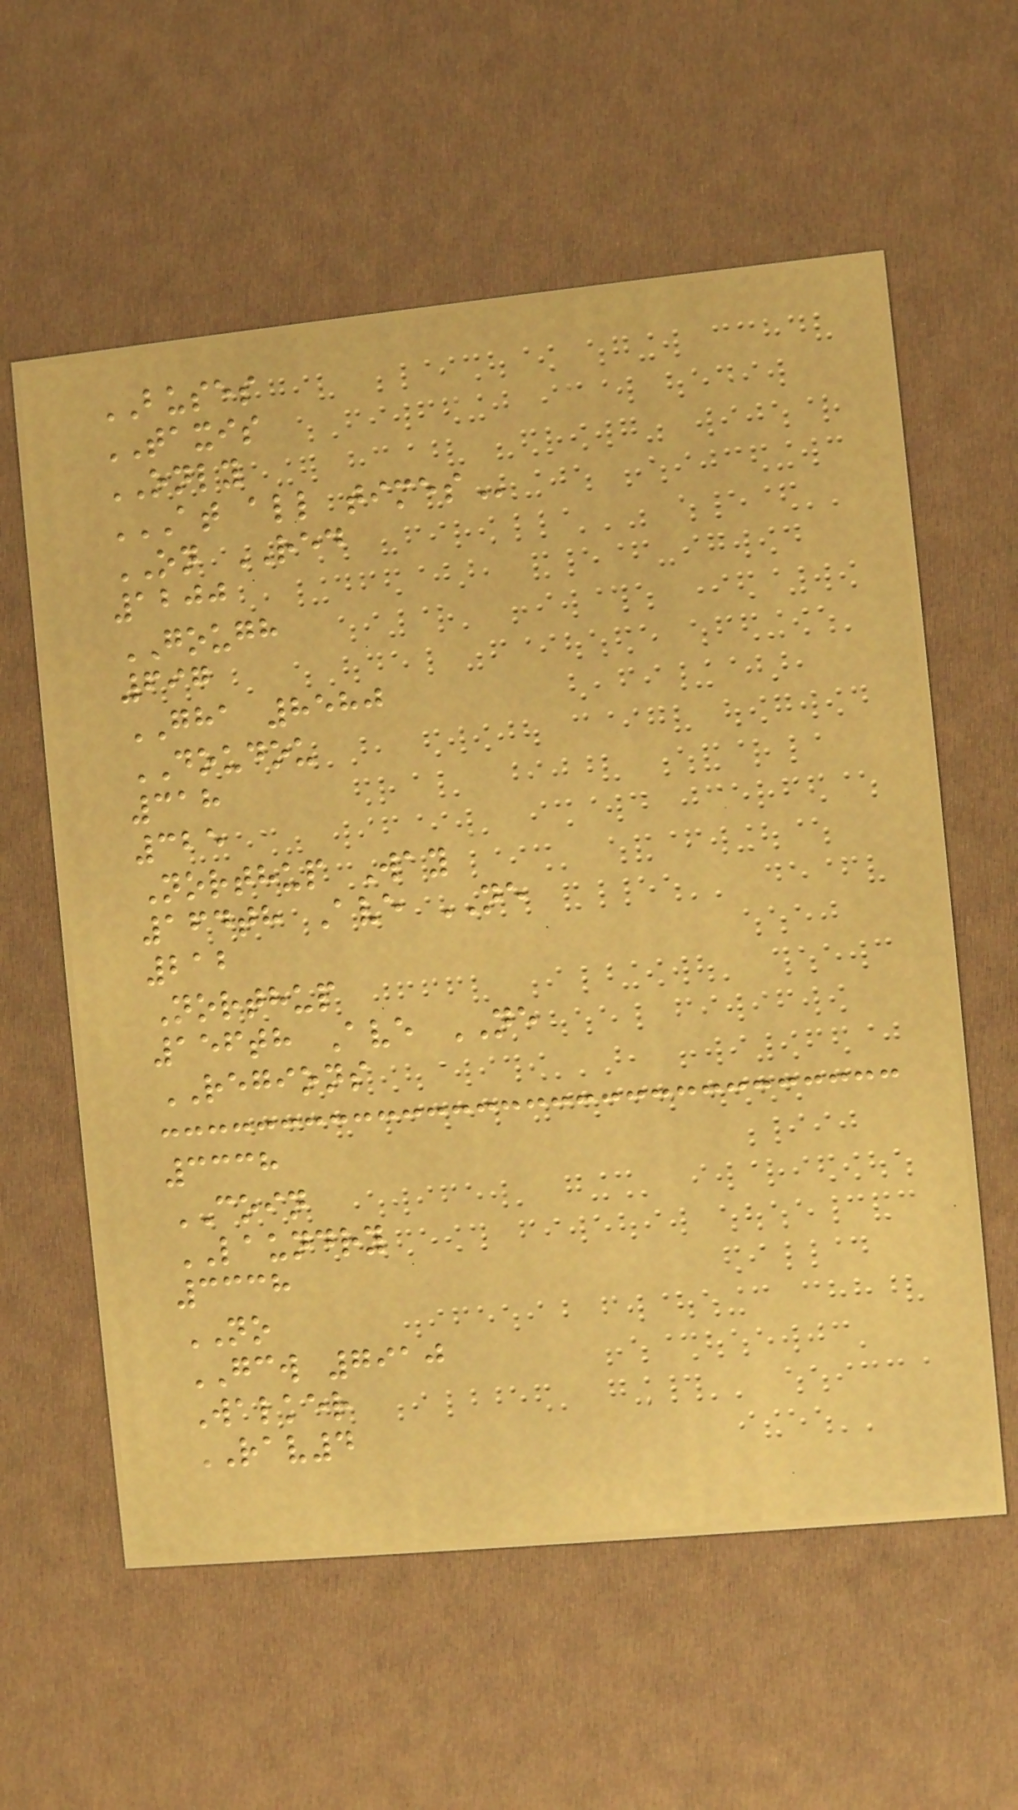BUSES
TAXIS
ONLY
AT ALL TIMES
ON RED
1200
GOUGH
697
GHA 8580
DOUDOU
318
325
Northup Way
164th Ave NE
212
Northup
156th Ave NE
REGIONS
3338
COIN
LAUNDRY
3338
NO
GCW 7910
Walker
RAV4
